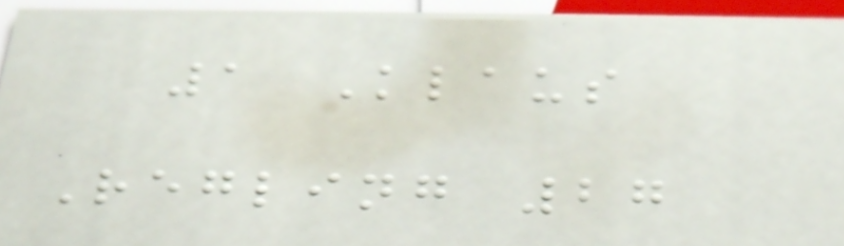1 Klaus
Regling 27
